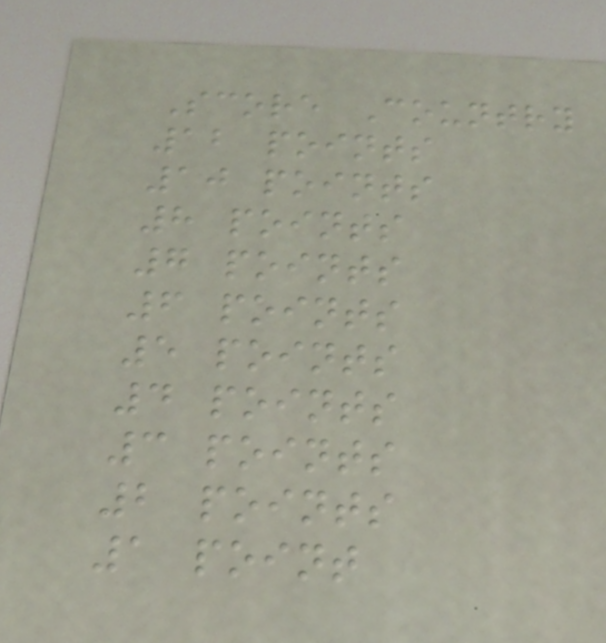Score Country
12 points
10 points
8 points
7 points
6 points
5 points
4 points
3 points
2 points
1 point
